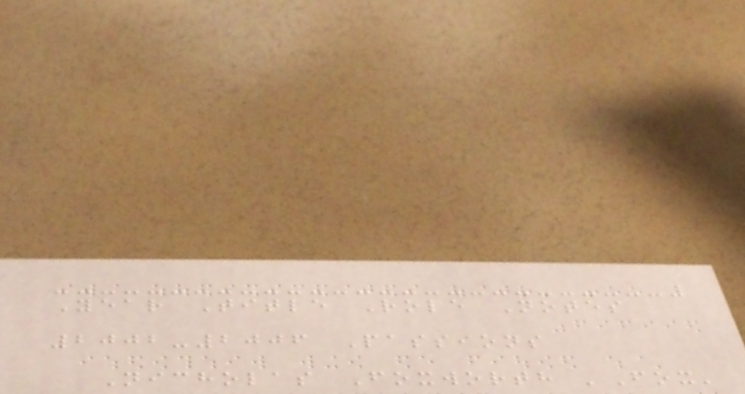Year Title Role Notes
2002-2006 Passions
Nicholas Foxworth 'Fox'
